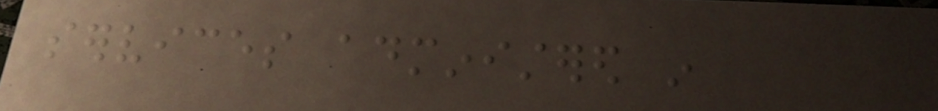services administered in
